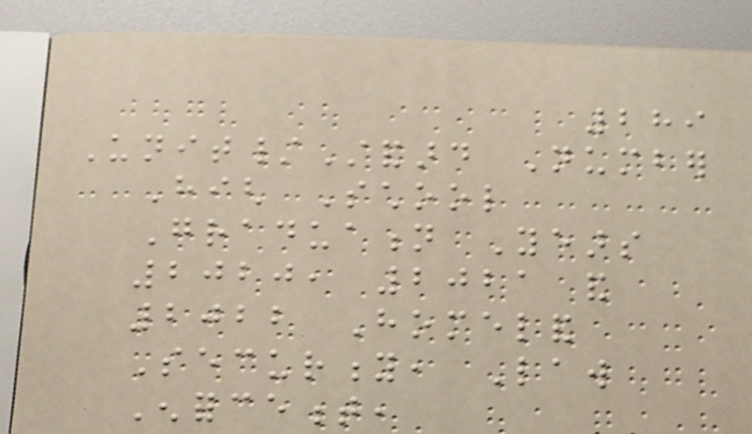289
Unit/Standard Number
High School
Graduation Years
2020, 2021 and
2022 Homeland
Security, Law
Enforcement,
